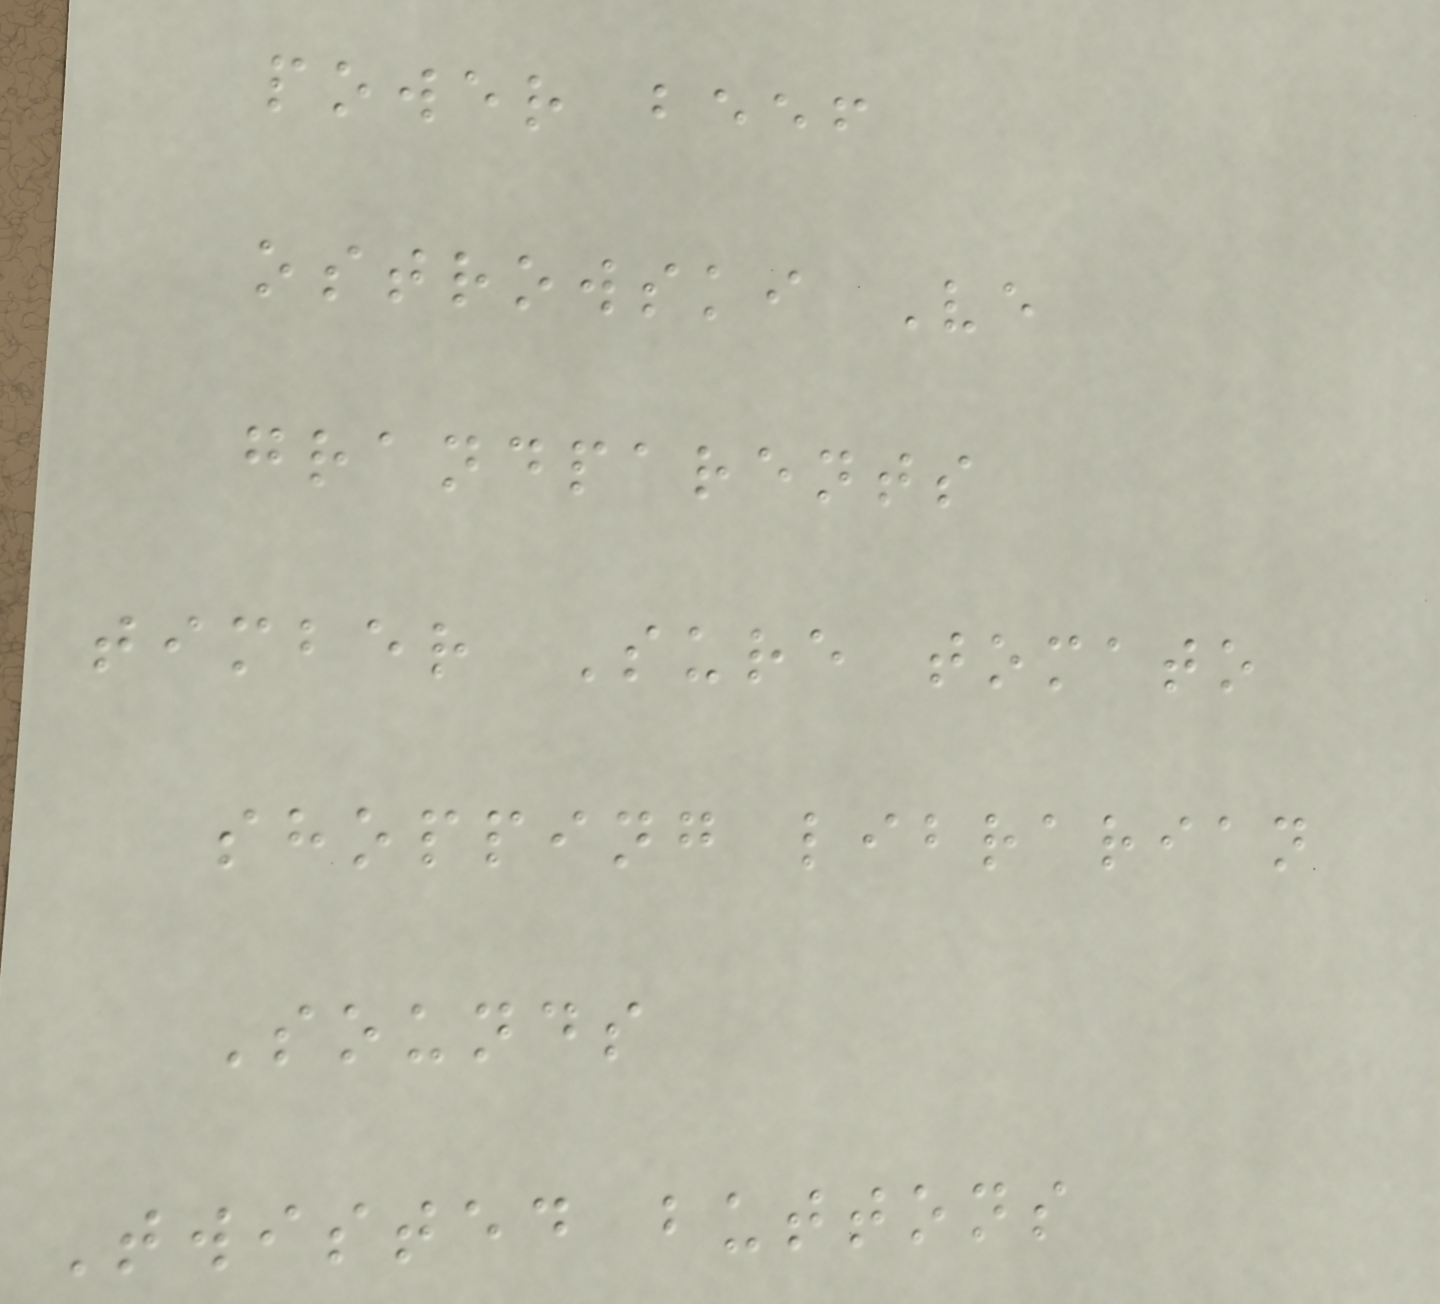power beef
ostrowski Ve
grandparents
timber Sure tomato
shopping librarian
Sounds
Twisted buttons
